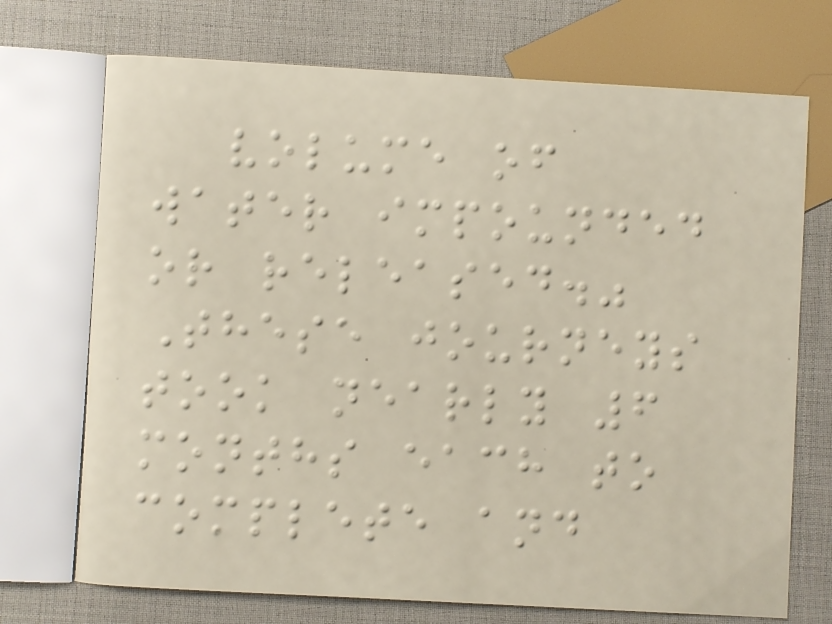volume of
water impounded
or released."
These journeys
took nearly 6
months each to
complete and
